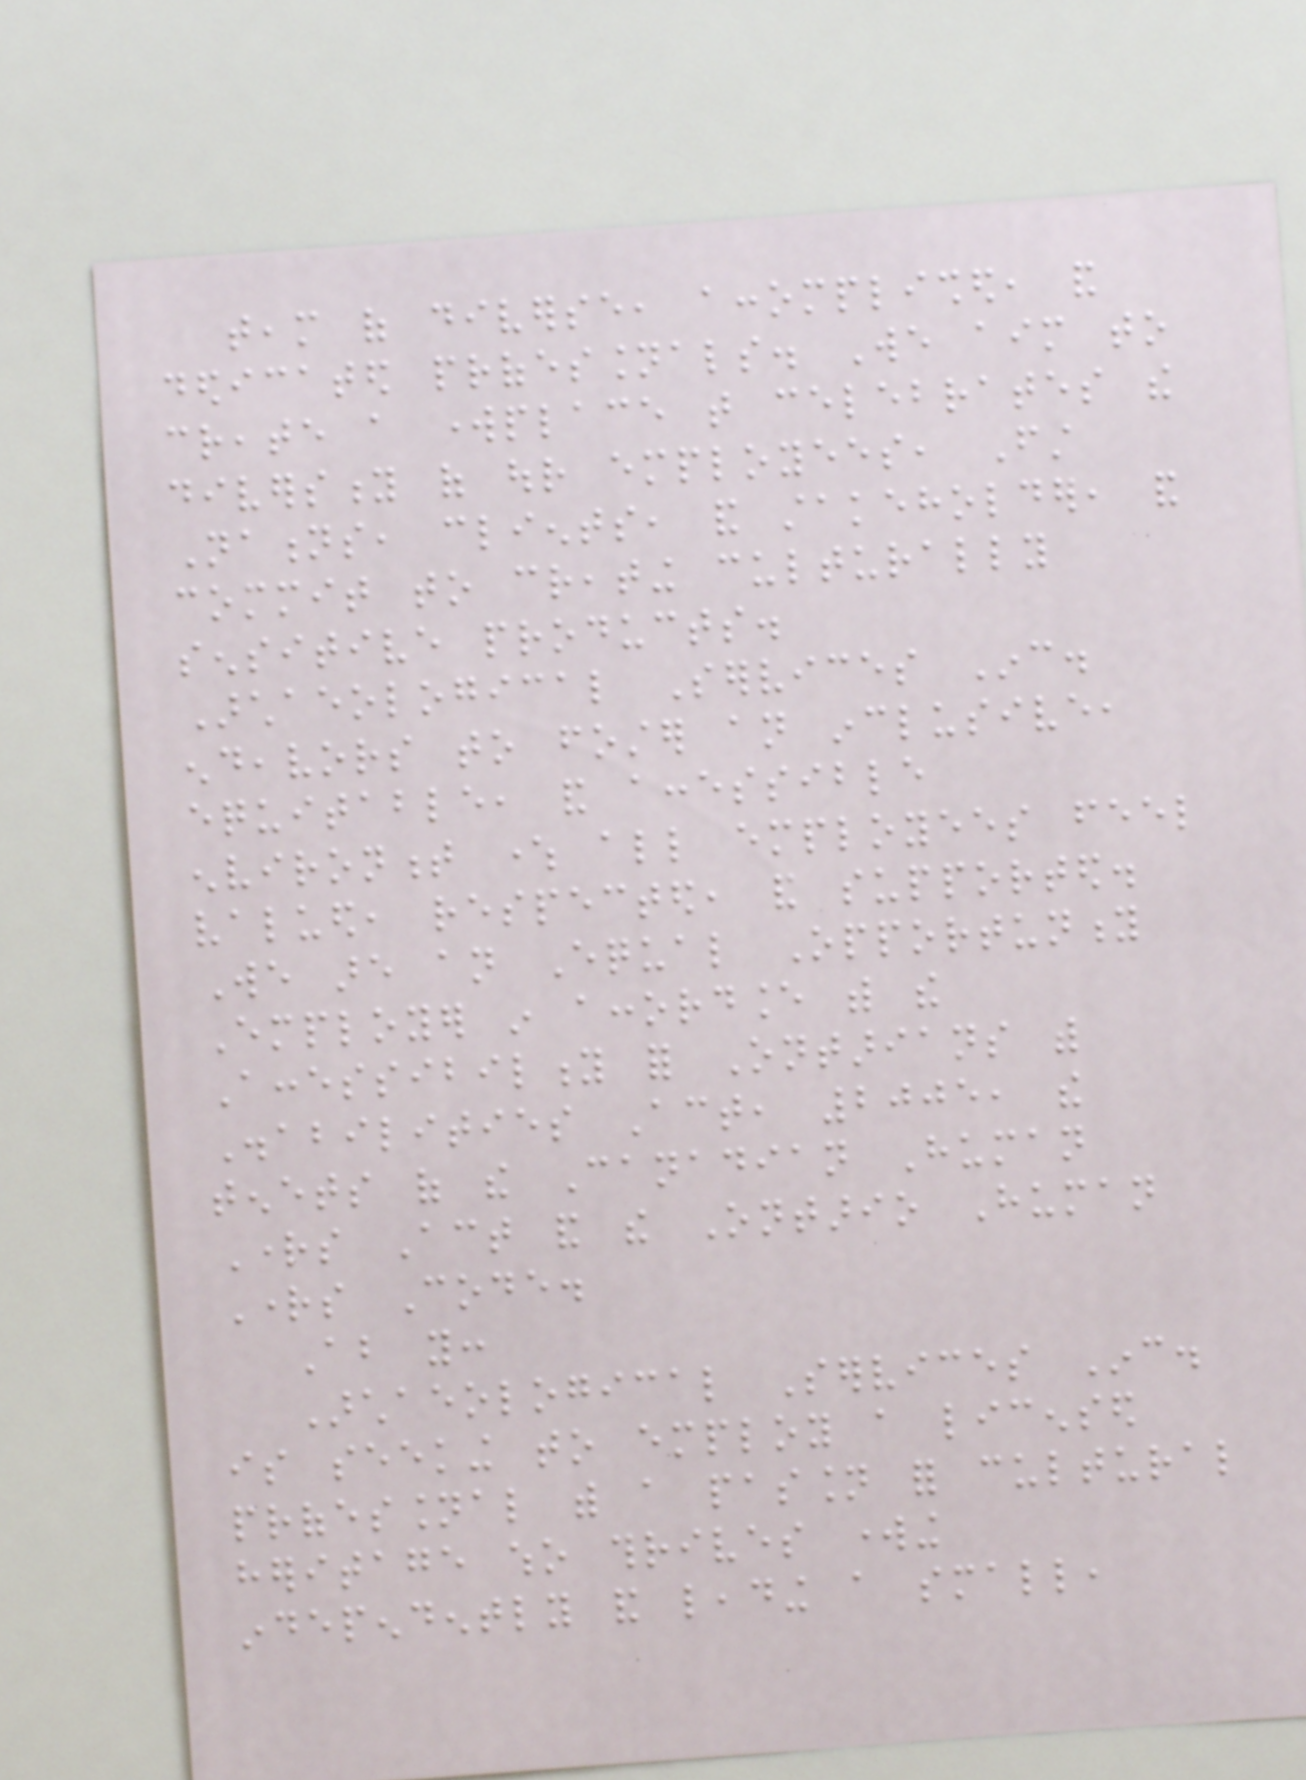team of diverse, accomplished, and
dedicated professionals. We aim to
create a workplace that celebrates the
diversity of our employees, First
Nations, clients, and stakeholder, and
commit to creating culturally
sensitive products.
Archaeological Services Inc.
endeavors to foster an inclusive,
equitable, and accessible
environment where all employees feel
valued, respected, and supported.
We are an Equal Opportunity
Employer in accordance with the
Accessibility for Ontarians with
Disabilities Act, 2005, the
tenets of the Canadian Human
Rights Act and the Ontario Human
Rights Code.
About you:
Archaeological Services Inc.
is seeking to employ a licensed
professional with a passion for cultural
heritage who thrives working
independently and leading a small,
